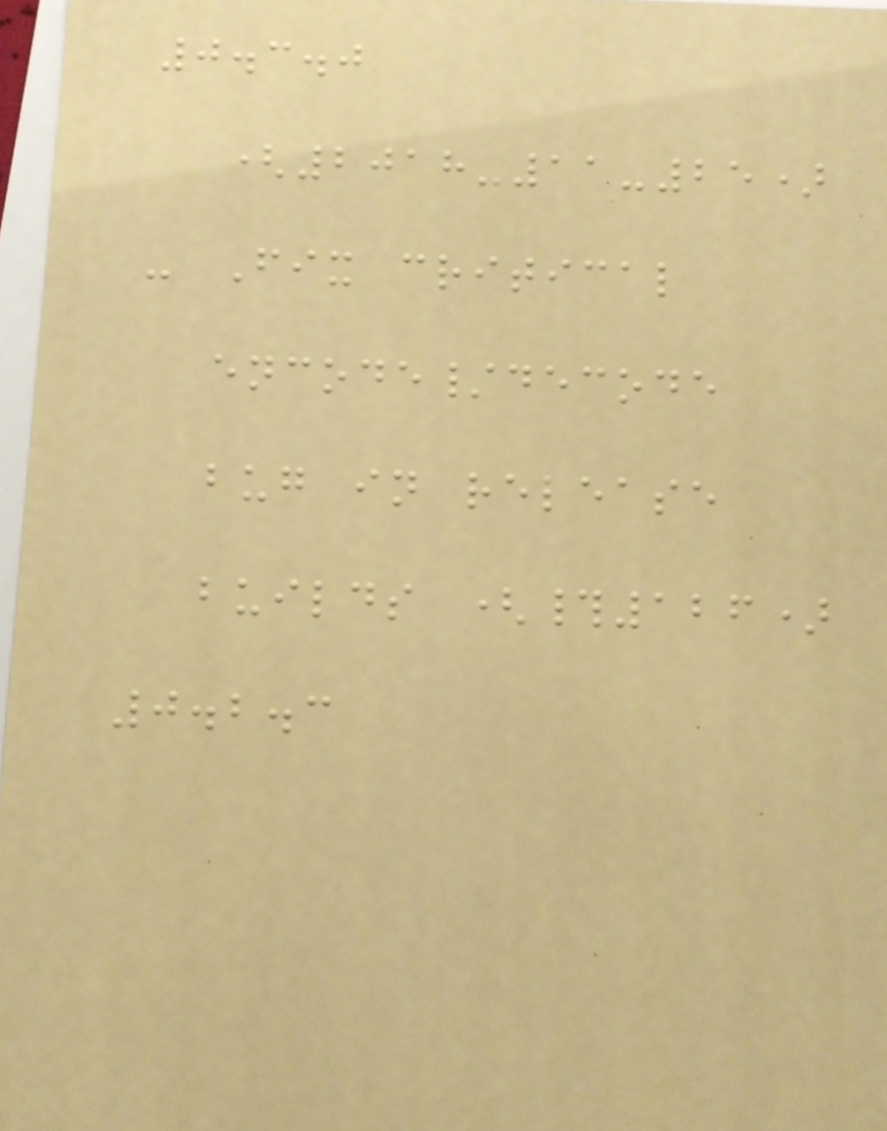0.3.0
(2018-11-25)
- Fix critical
encode/decode
bug in release
builds (#126)
0.2.3
